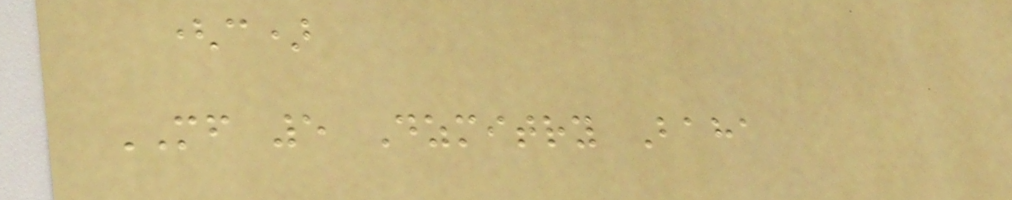(c)
MF 5 Dzmitry Baha
